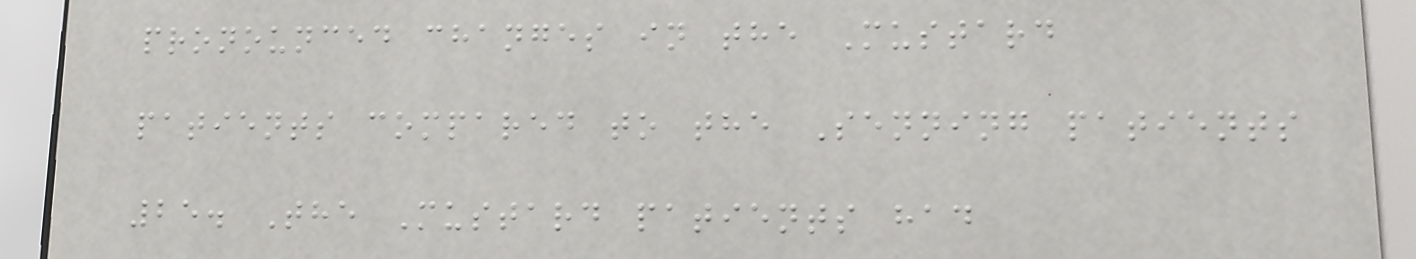pronounced changes in the Mustard
patients compared to the Senning patients
25. The Mustard patients had
